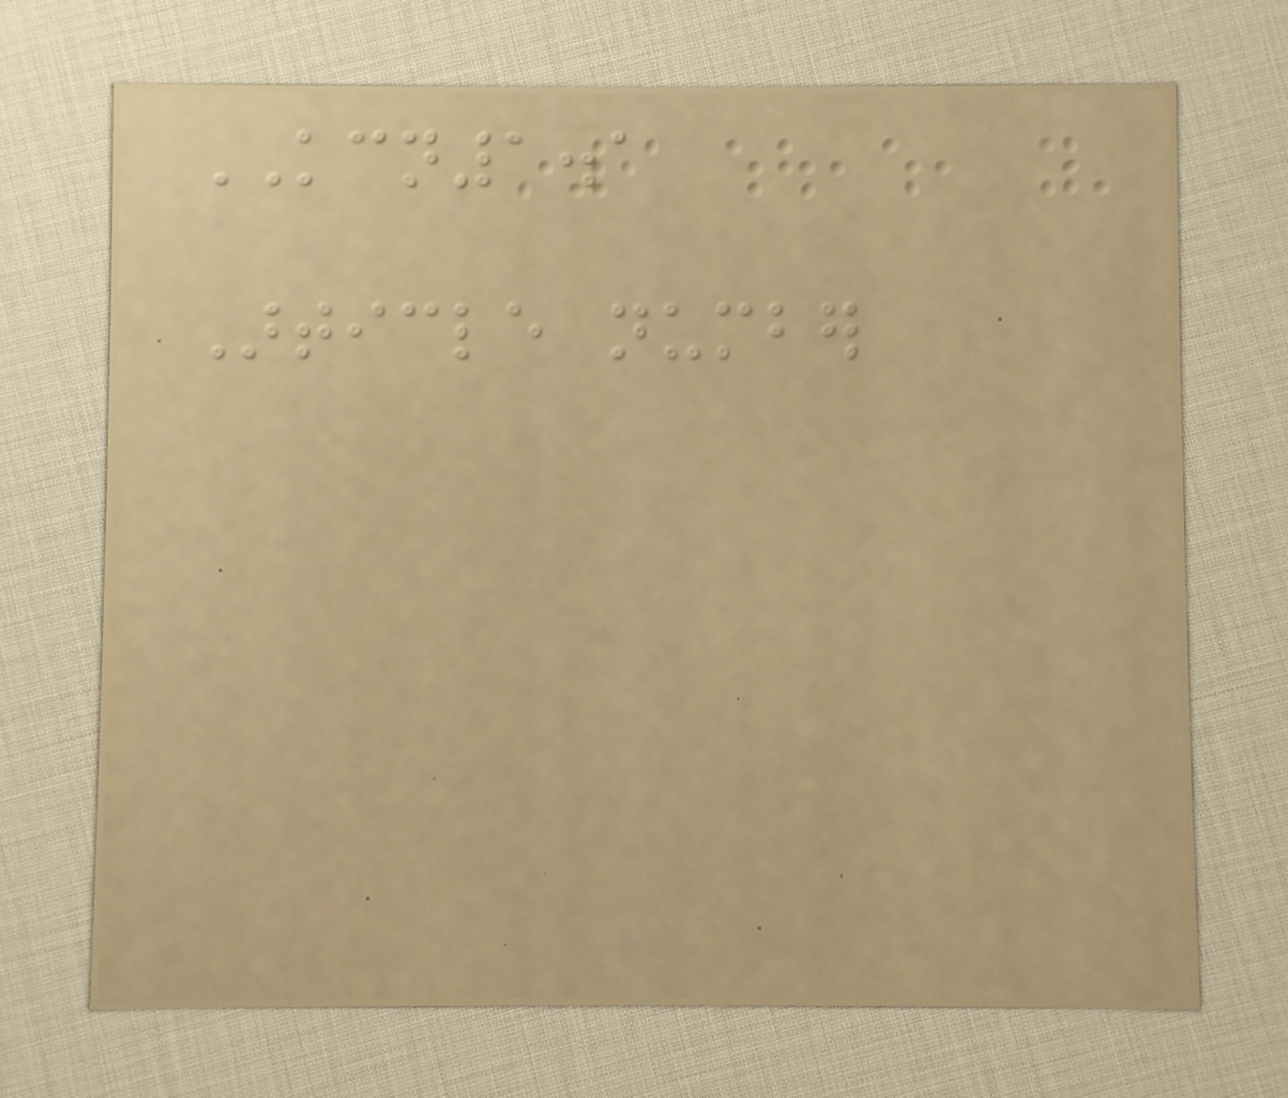KCN1.1
Article number
